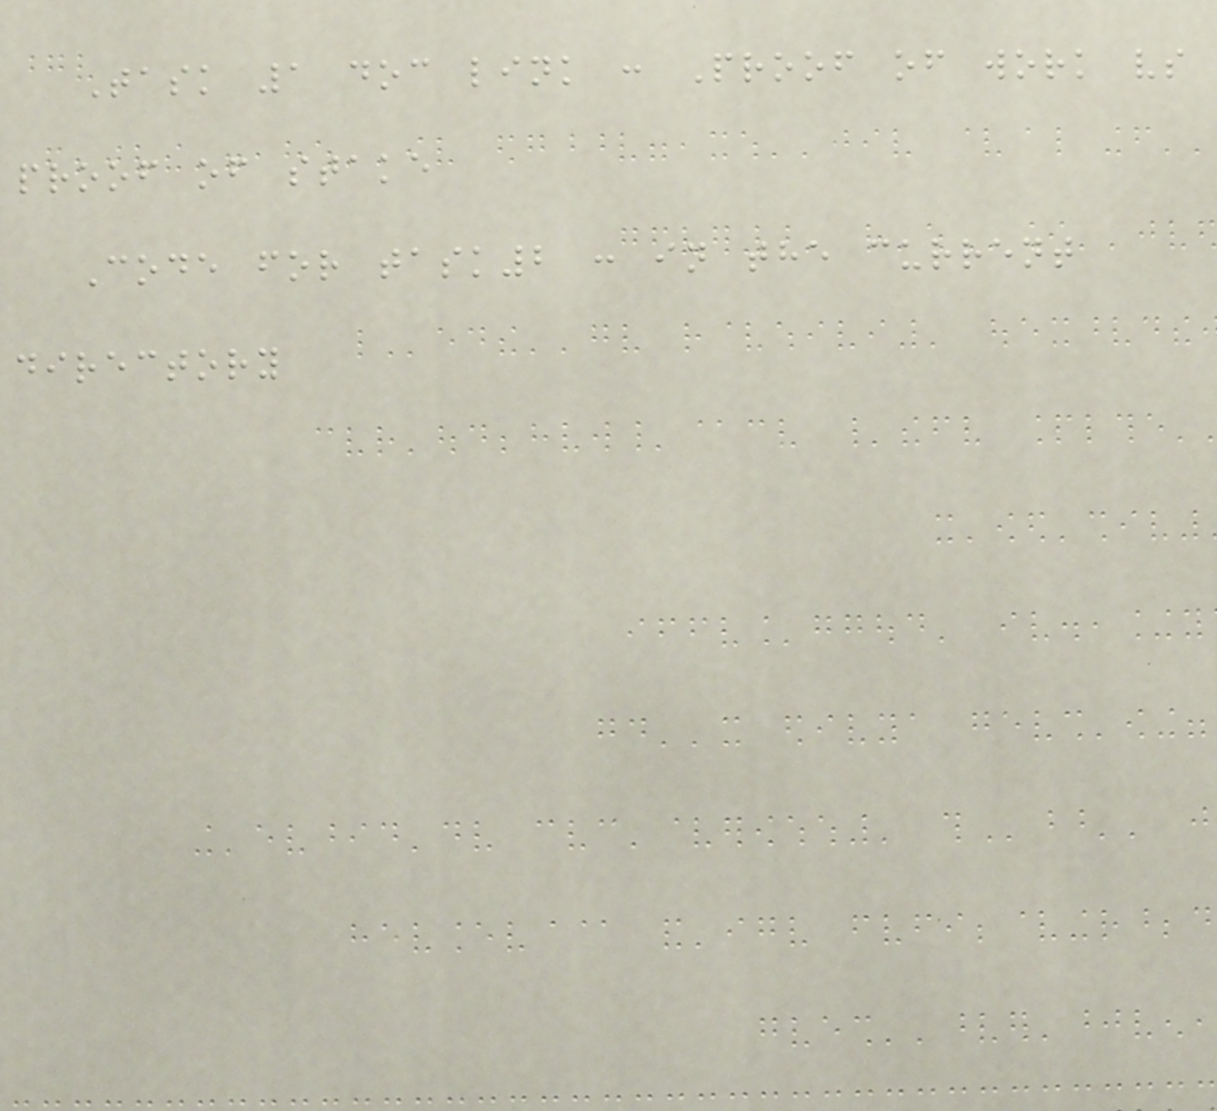Task 1 doc link : Proof of work vs
proof of stake
Code for task2 : in the current
directory
